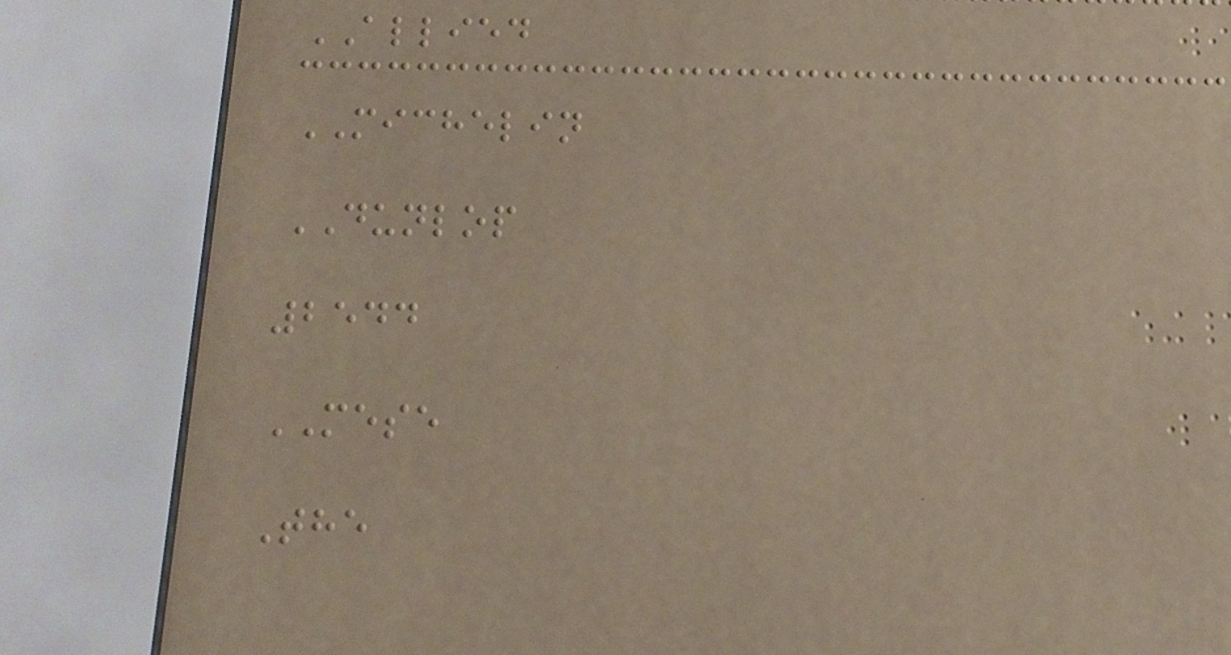ALLIED
MICHELIN
DUNLOP
2544
MESE
The
